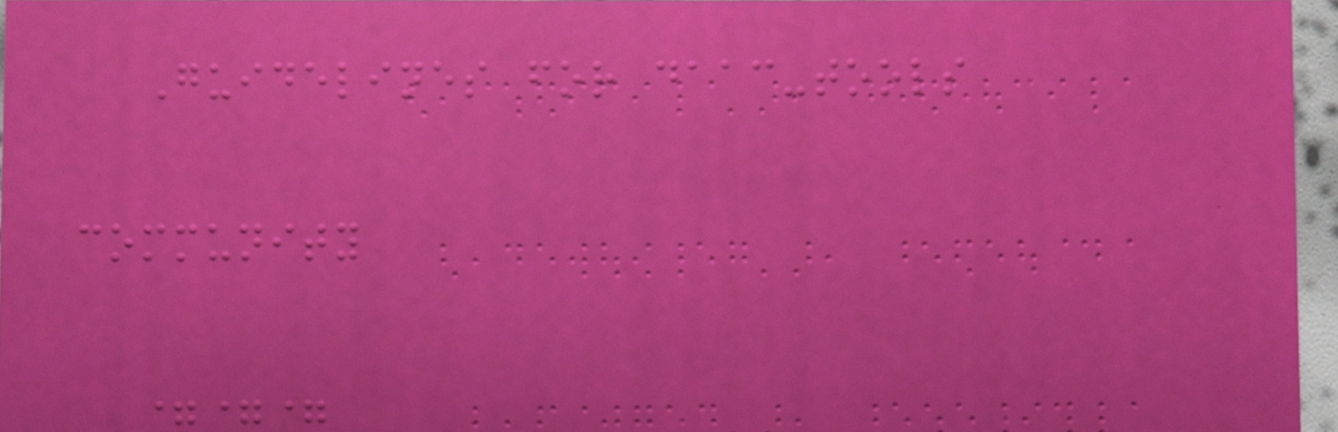Guidelines for daac-tools
community
===
